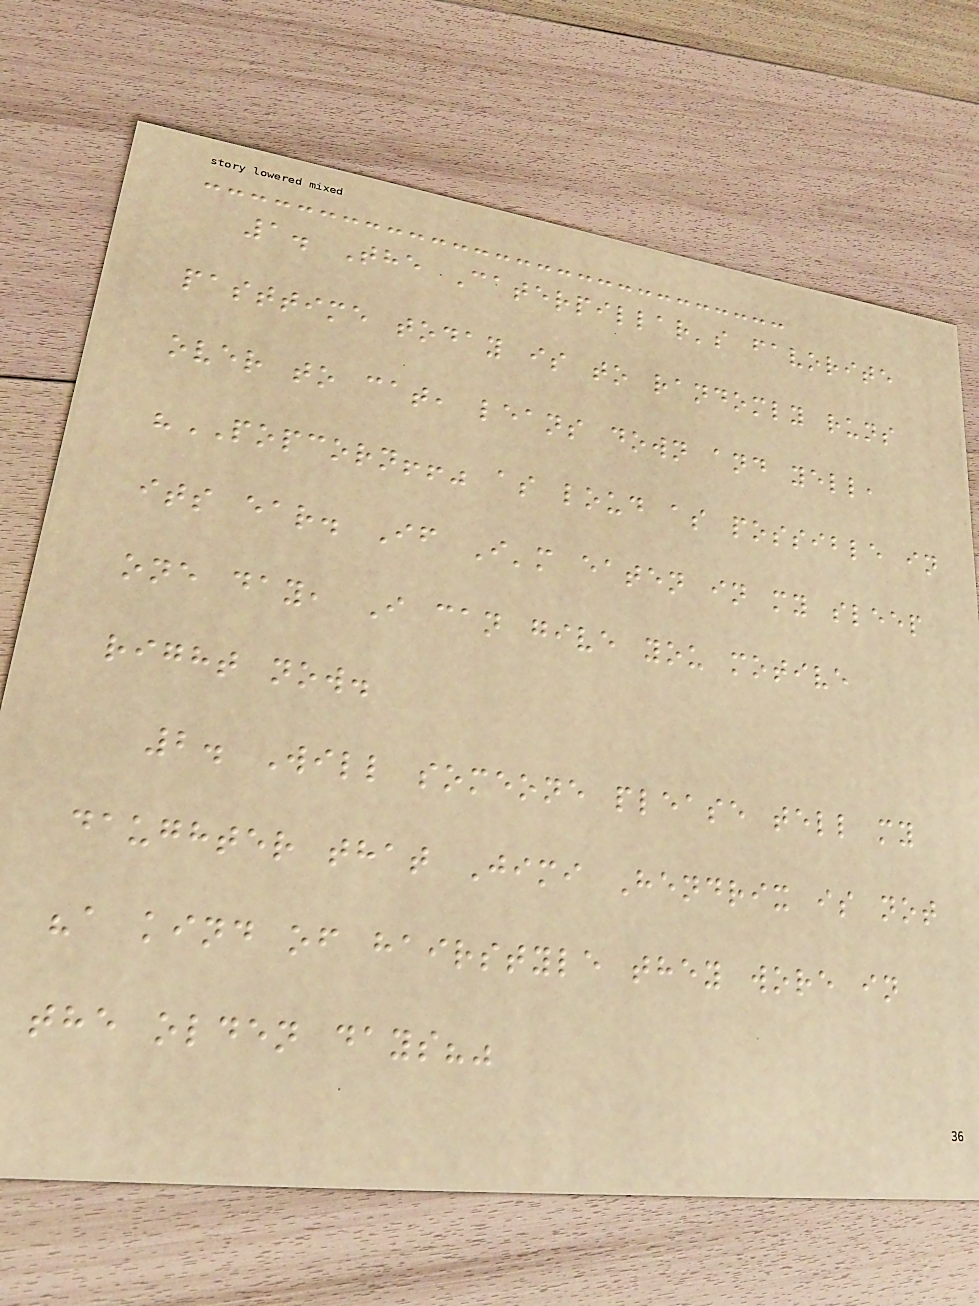1. The Caterpillar's favorite
pasttime today is to randomly runs
over to cat, leans down and yell,
"POPCORN!!" as loud as possible in
its ear. If I'm eaten in my sleep
one day, I can give you motive
right now.
2. Will someone please tell my
daughter that Jimi Hendrix is not
"a kind of hairstyle they wore in
the olden days?"
